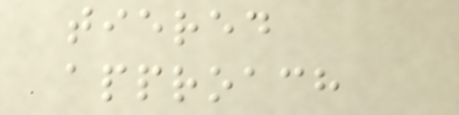tiered
approach
